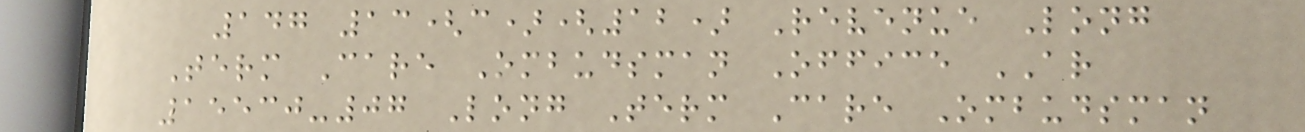147 13(c)(12) Revenue Long
Term Care Ombudsman Office AR
15530-07 Long Term Care Ombudsman
